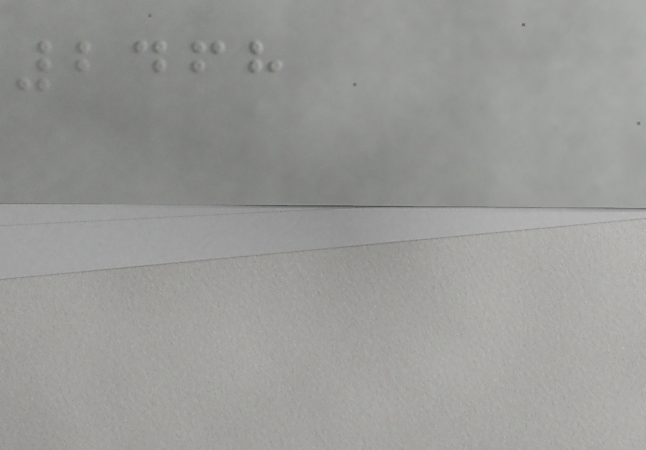2468
